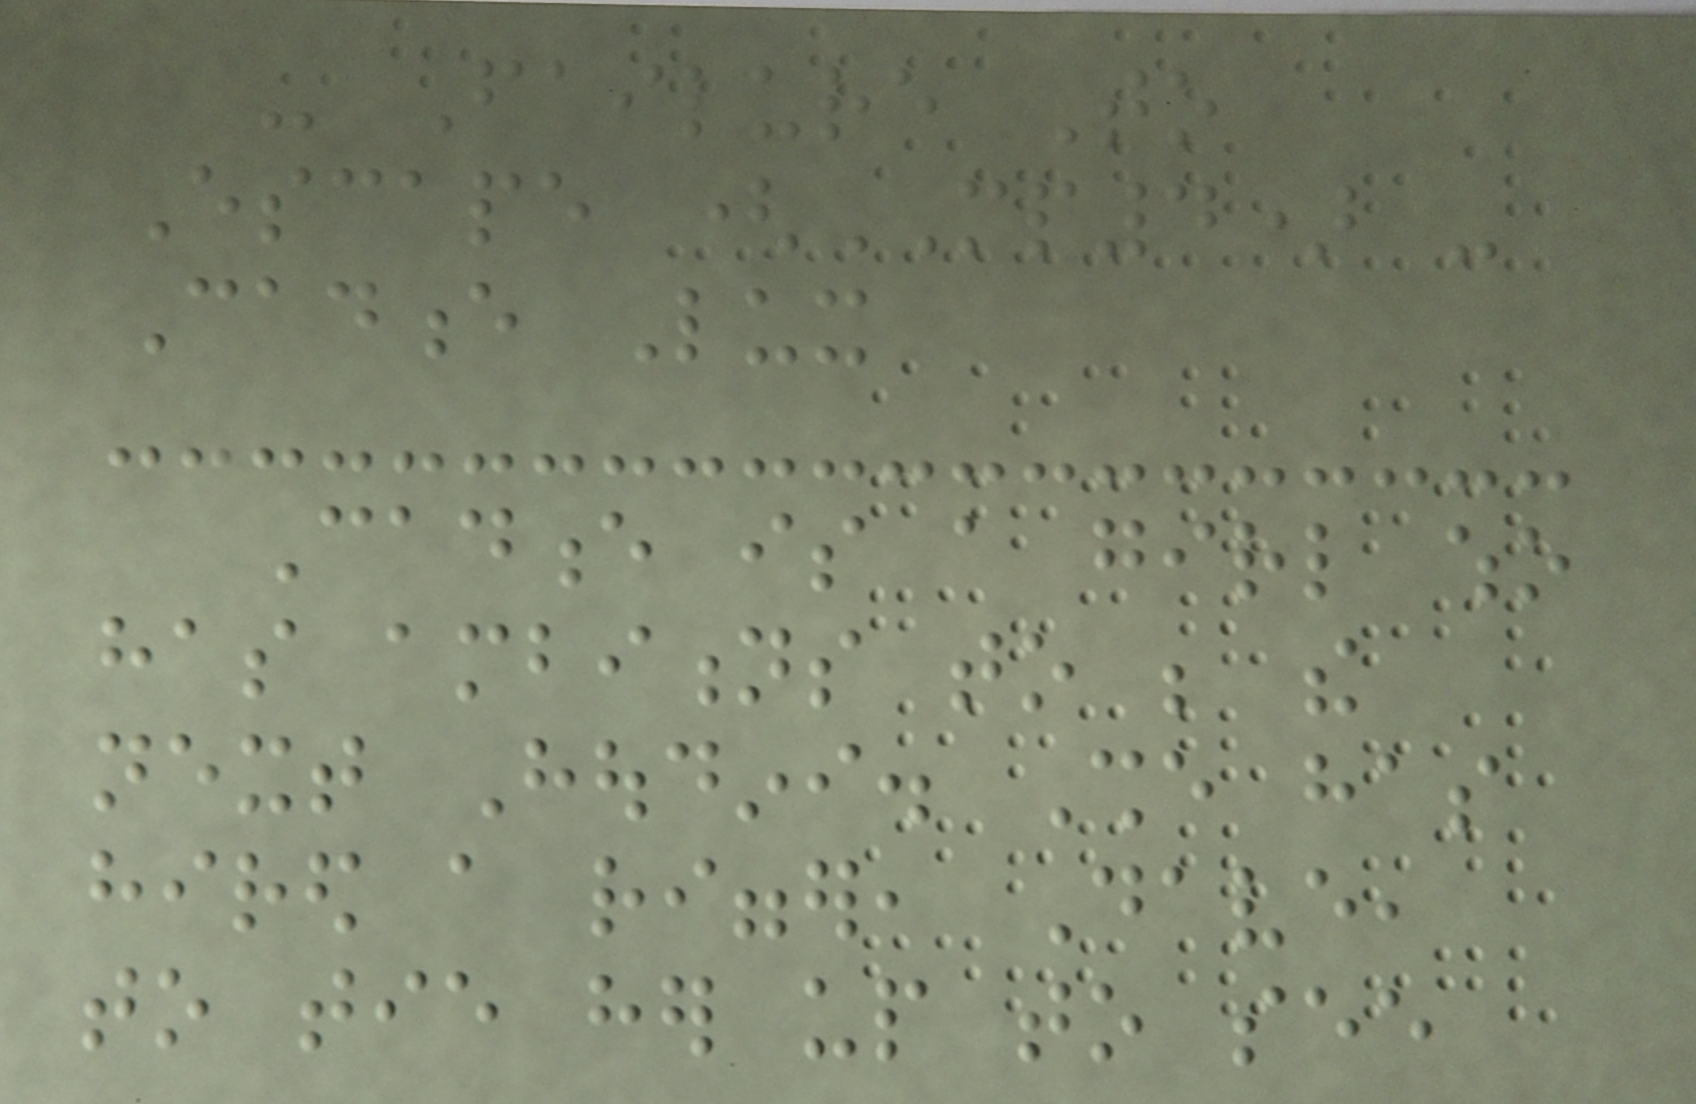- Failure To
Escape (MP4) -
Cadence Lux
Cadence is a girl who
has ambitions to be the
next Houdini. She has
hired a rigger, Dave,
to tie her up to see
